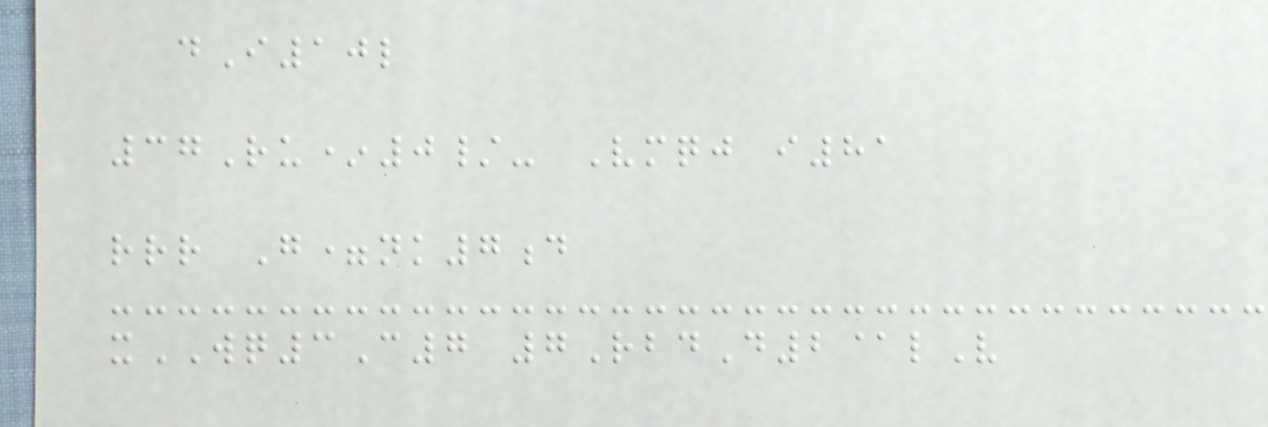dI10l
37Ru*0/- Vmqj i81
rrr G=nk7d
xWQ3C7 7RbdD2@lV
